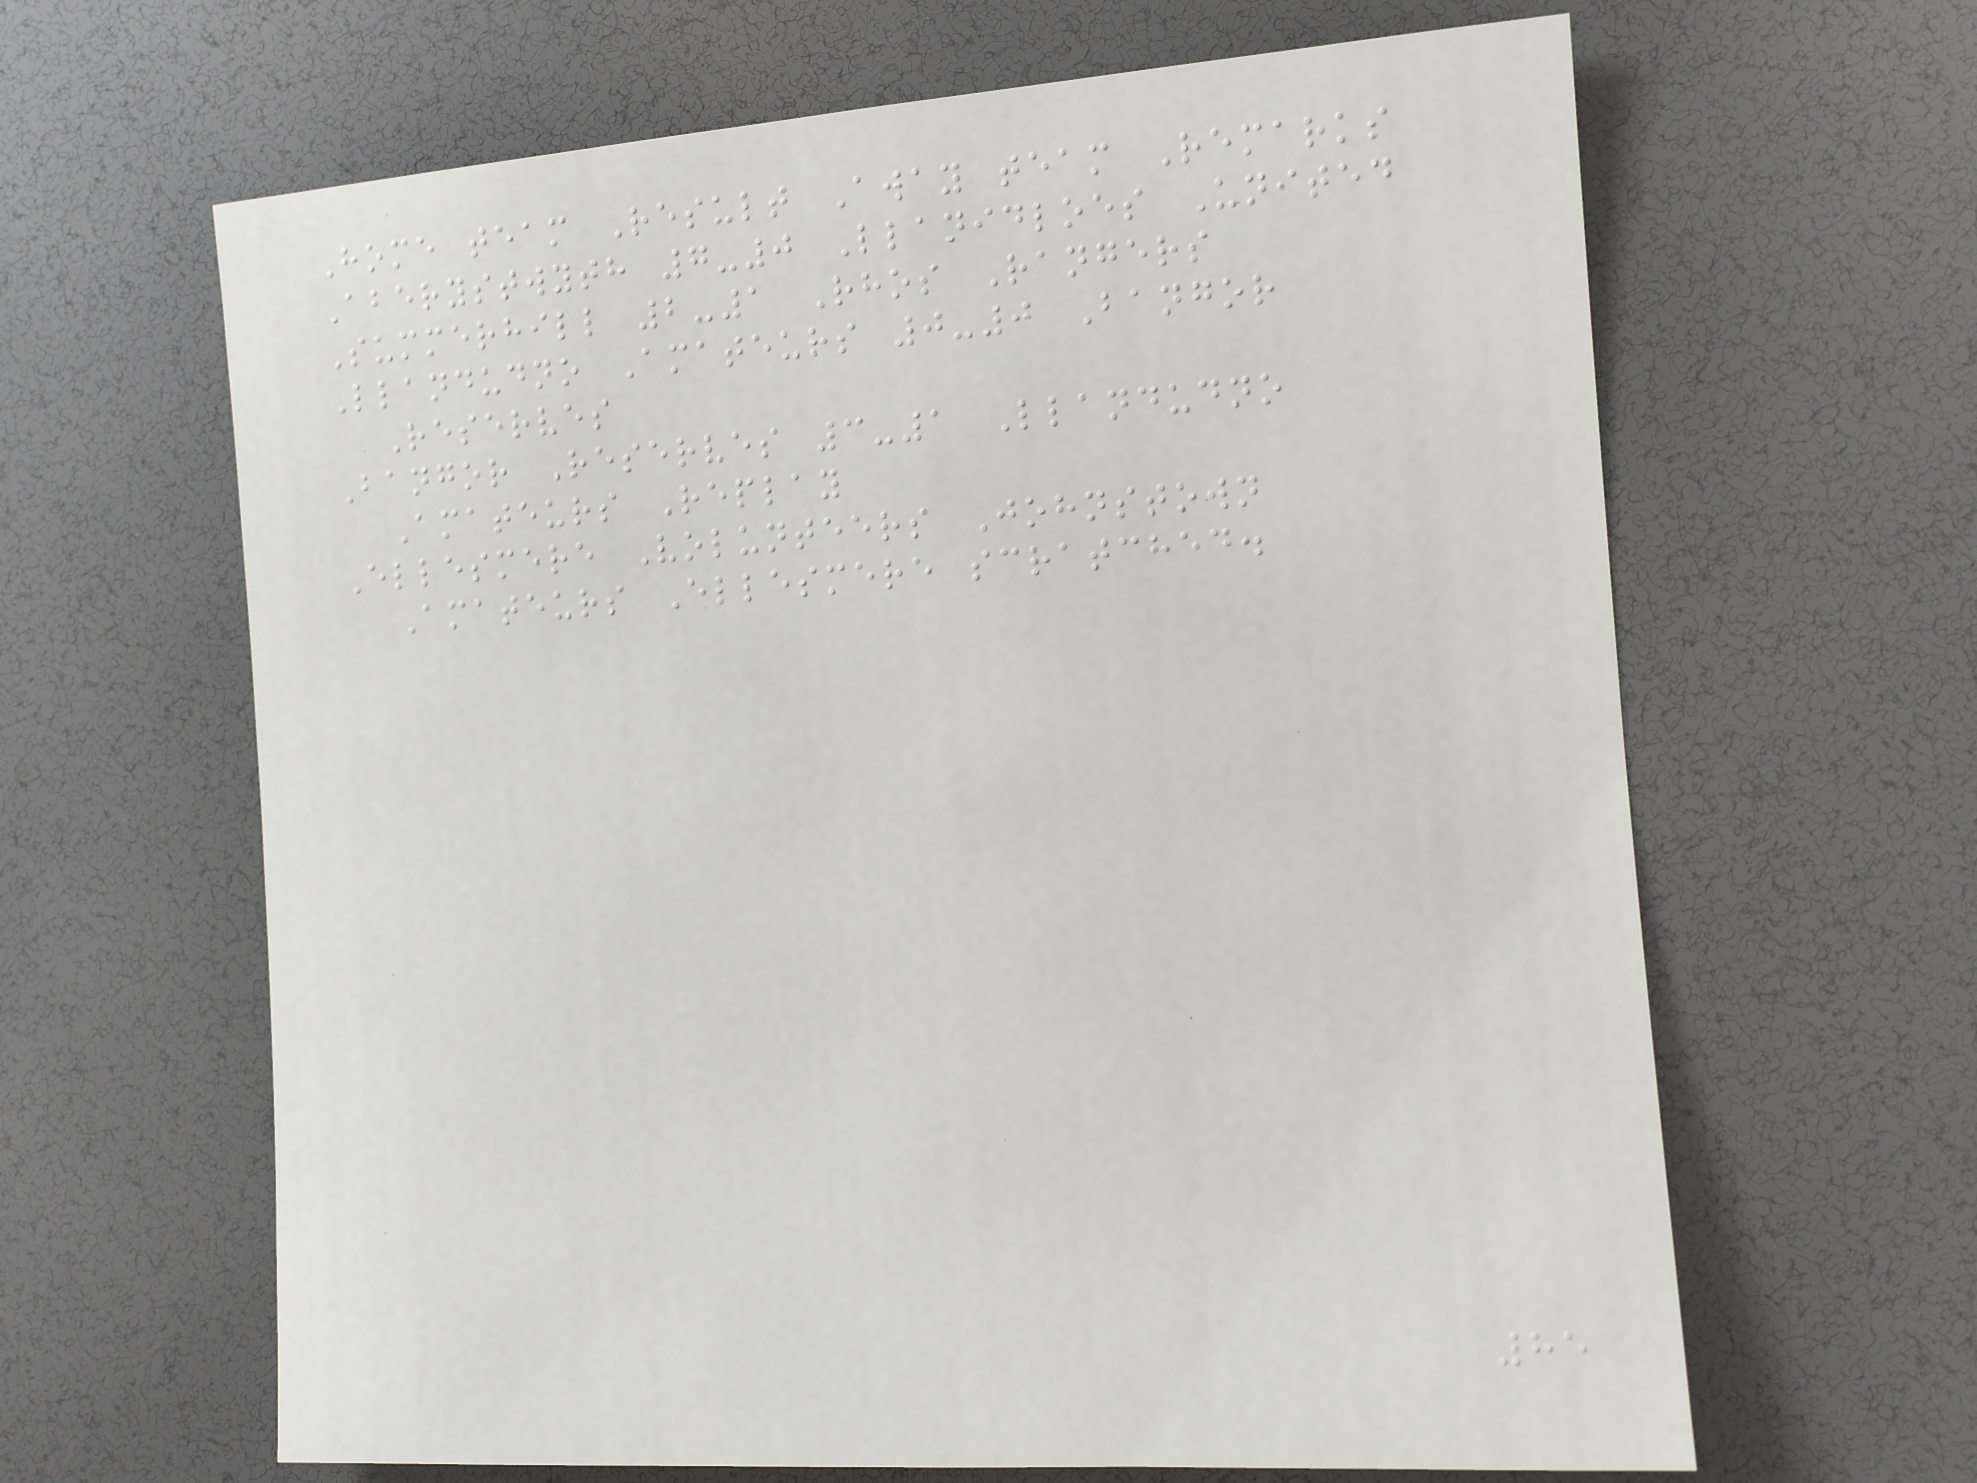Home team Result Away team Remarks
Aberystwyth 7-0 Llanidloes United
Summerhill 2-1 Rhos Rangers
Llandudno Amateurs 0-0 Bangor
Reserves
Bangor Reserves 3-1 Llandudno
Amateurs Replay
Ellesmere Volunteers Johnstown
Amateurs Ellesmere scratched.
85
